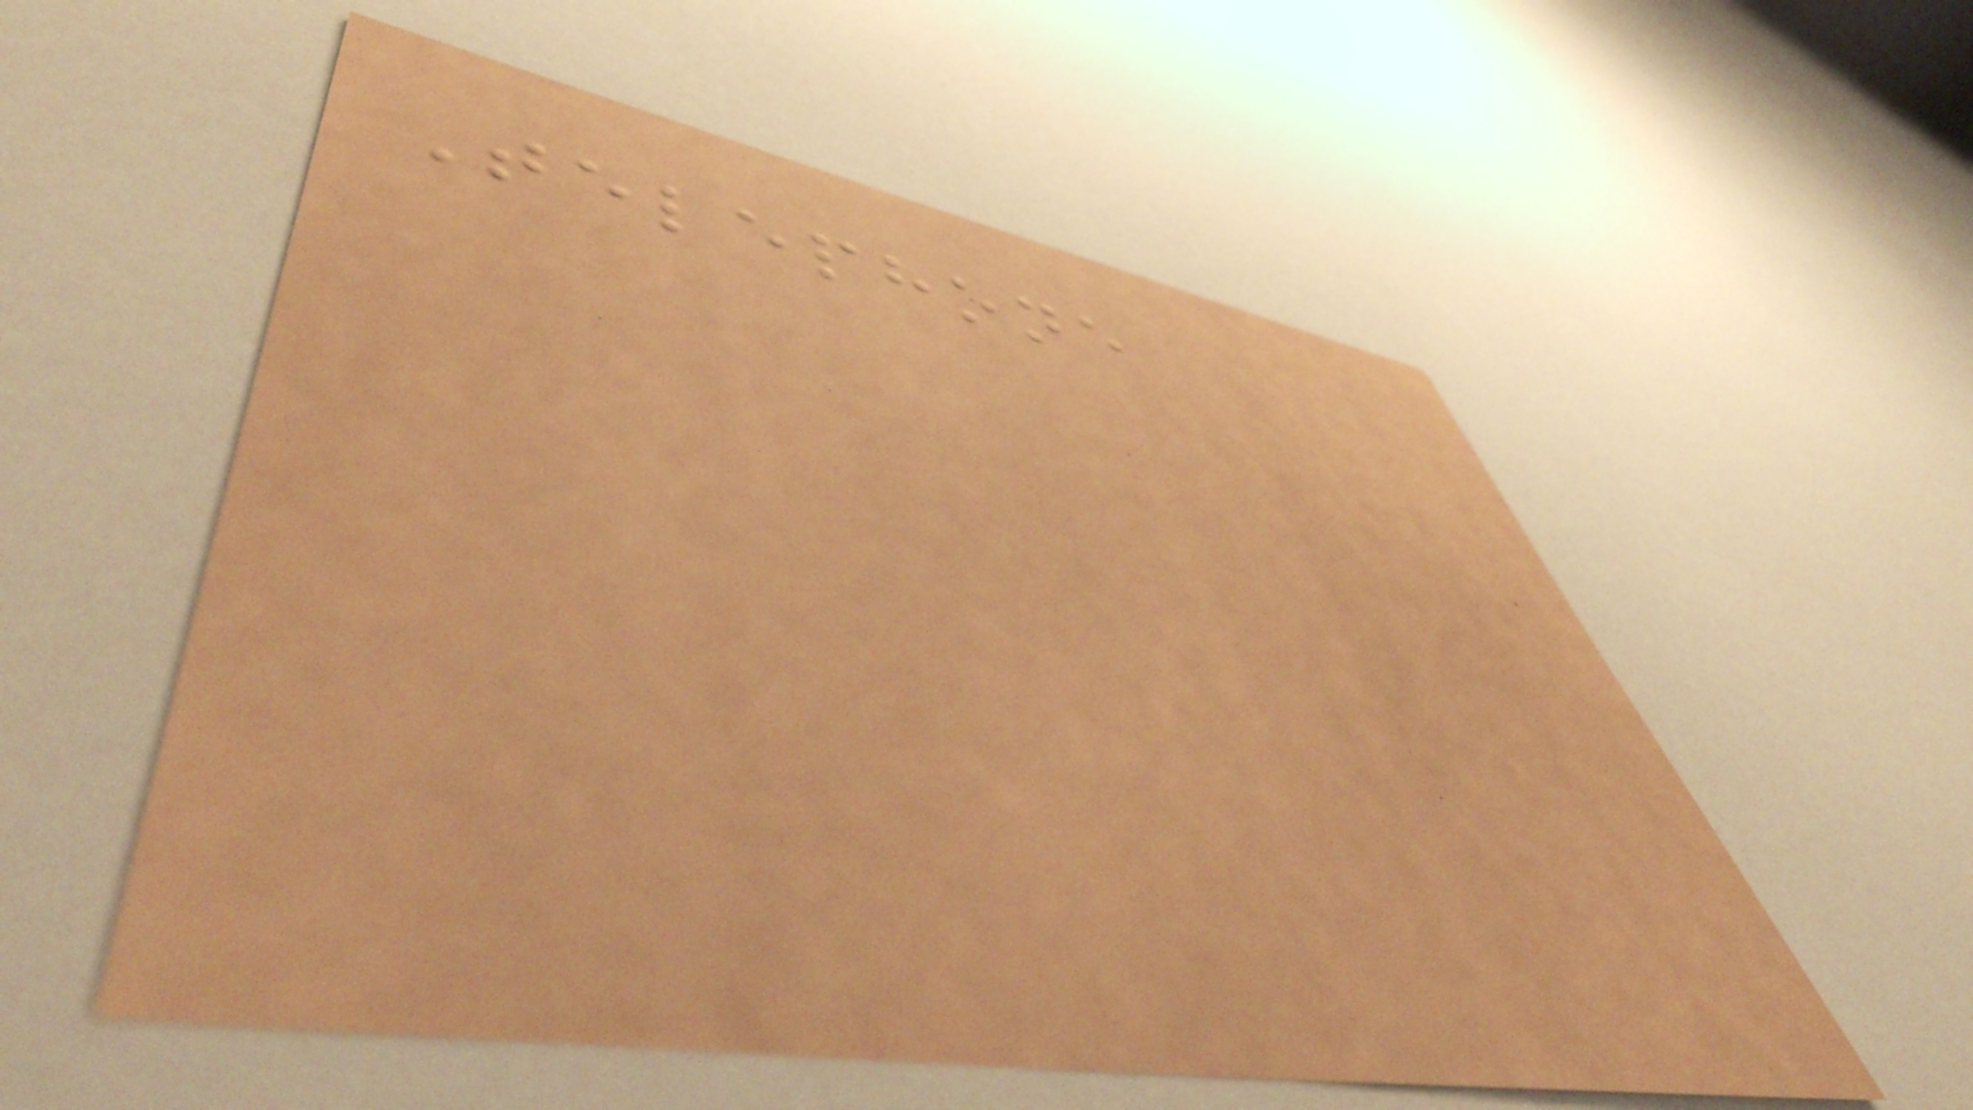Telephone
